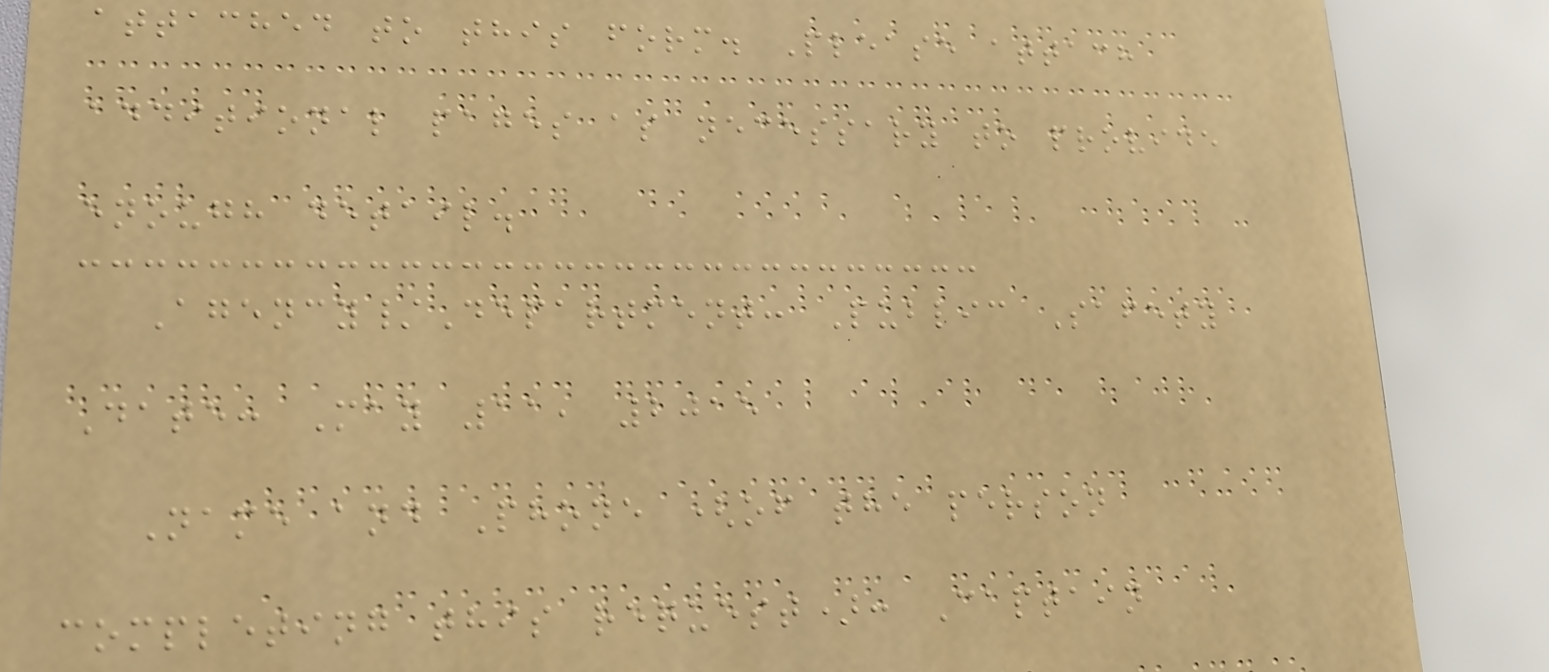attached to this form. Please attach
additional pages as necessary to provide
enough detail.
Agency/Department: Public Safety
Date: May 11, 2015
Name and Phone (of the person
completing this request): Captain
